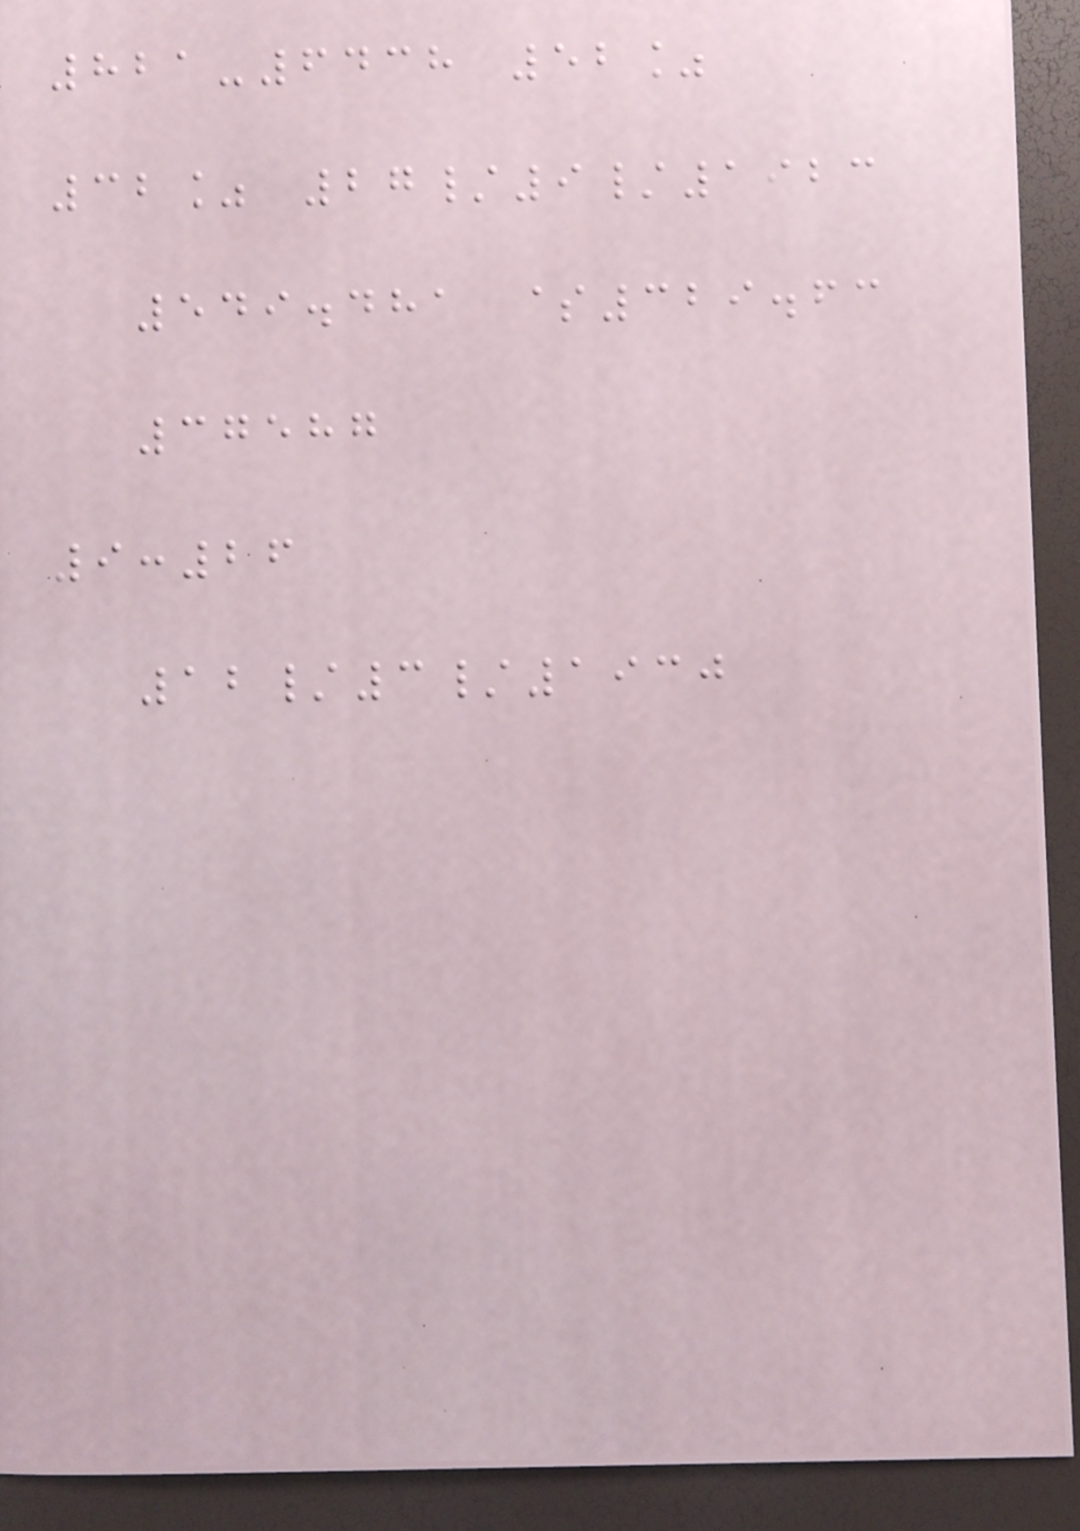821-6438 52%
32% 27/9/1923
549.481 $329.63
37587
9:26
12/3/1930
